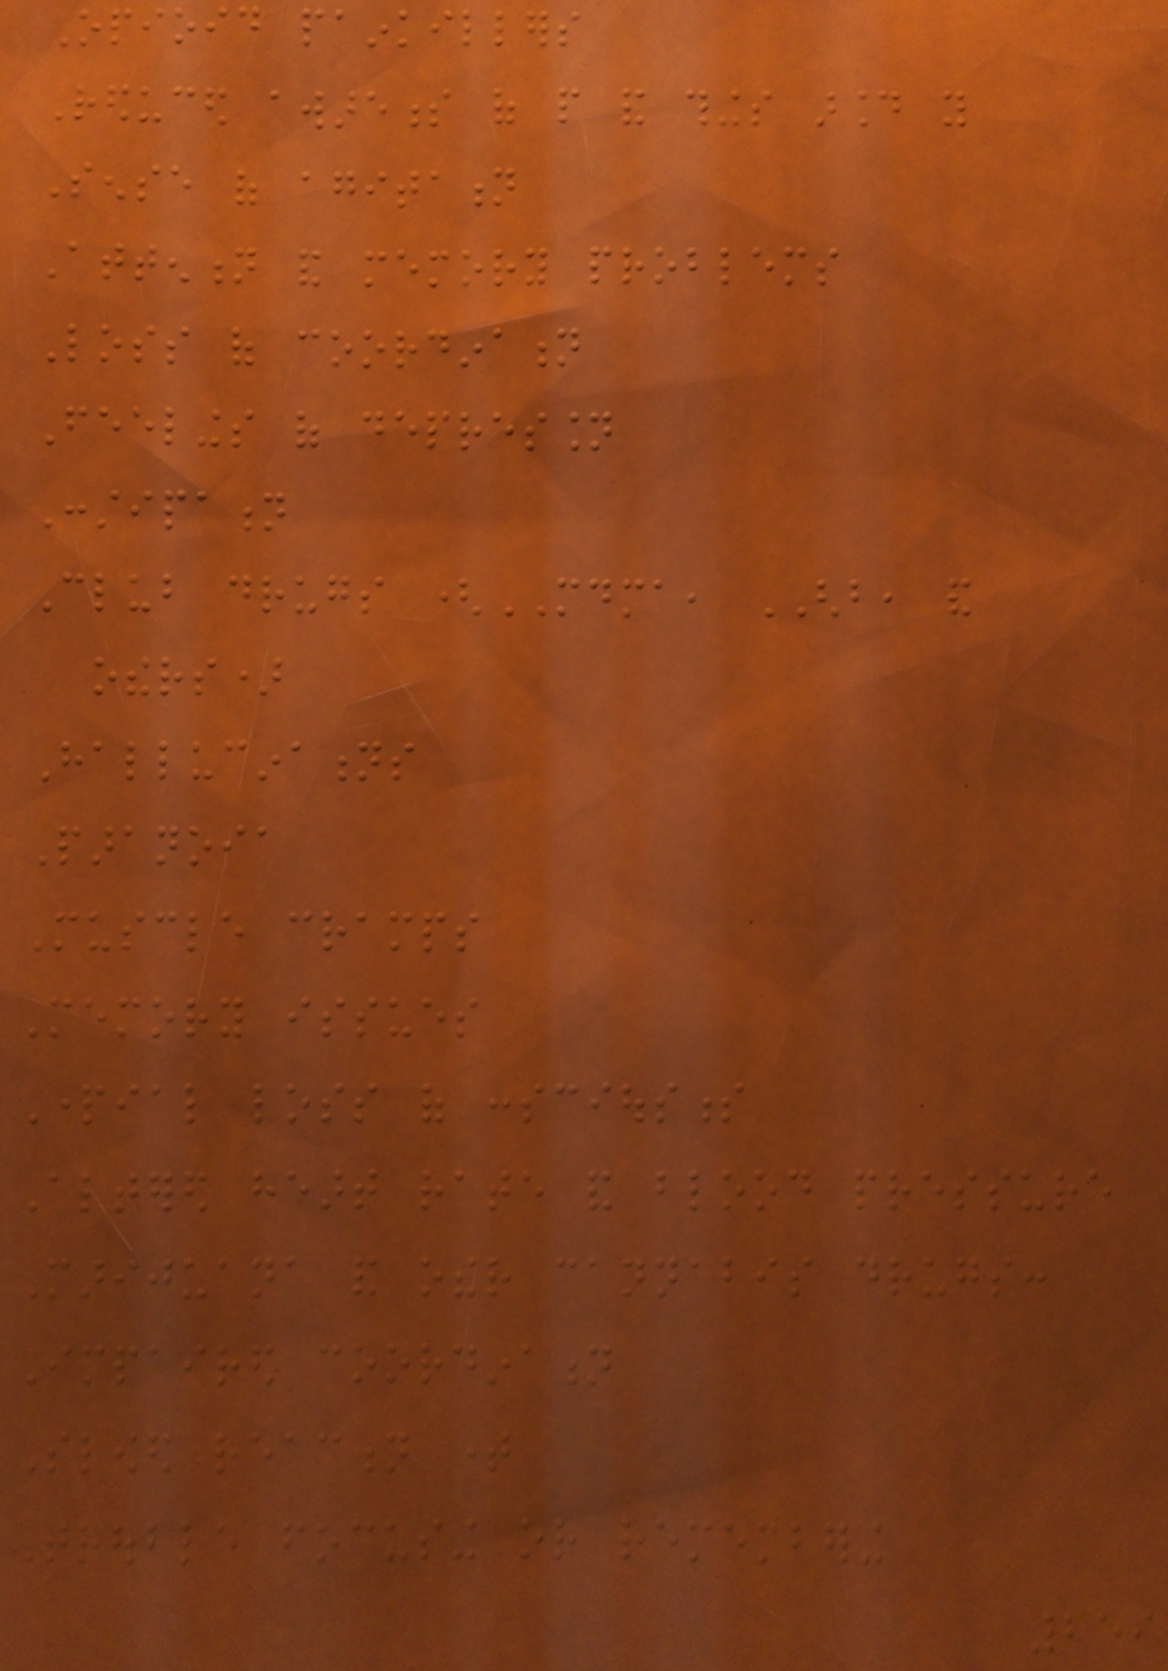Opioid painkillers
Reduced awareness of people and things around you
Sense of agitation
Attention and memory problems
Loss of coordination
Feelings of depression
Constipation
Club drugs (MDMA, GHB, and
others)
Hallucinations
Paranoia
Muscle cramps
Memory issues
Partial loss of consciousness
Altered heart rate and blood pressure
Marijuana and other cannabis drugs:
Impaired coordination
Slowed reaction time
Trouble focusing or remembering
259
